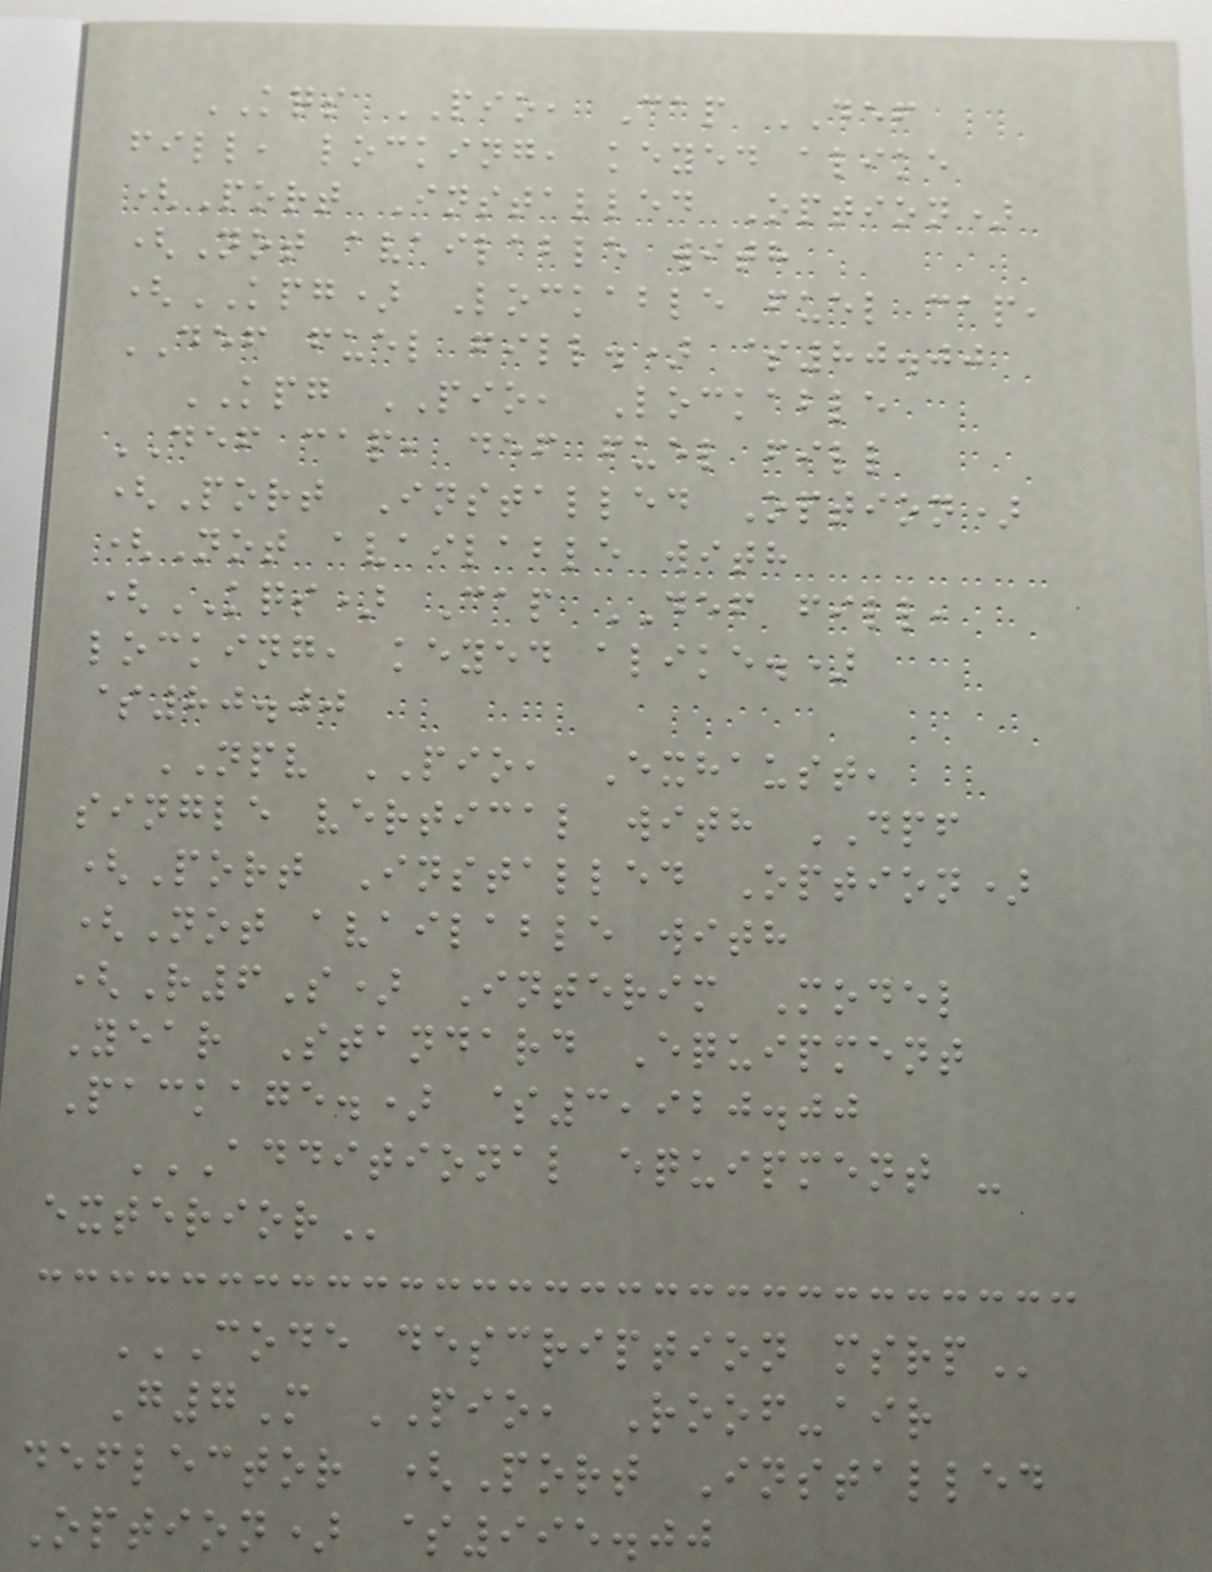KQS PIO, Cap DEF
fill, locking, keyed alike
(Port Installed Option)
(Not available with
(KPG) Lockable fuel cap,
DEF fuel fill.) $80.00
KPG PIO, Lockable
DEF cap, def fuel fill
(Port Installed Option)
(Not available with
(KQS) Cap DEF fill,
locking, keyed alike.)
$80.00
NPV PIO, Exhaust,
single vertical with DPF
(Port Installed Option)
(Not available with
(R6S) Interim Model
Year Standard Equipment
Package.) $3,920.00
ADDITIONAL EQUIPMENT -
EXTERIOR
CODE DESCRIPTION MSRP
G7M PIO, Roof-air
deflector (Port Installed
Option) $995.00
